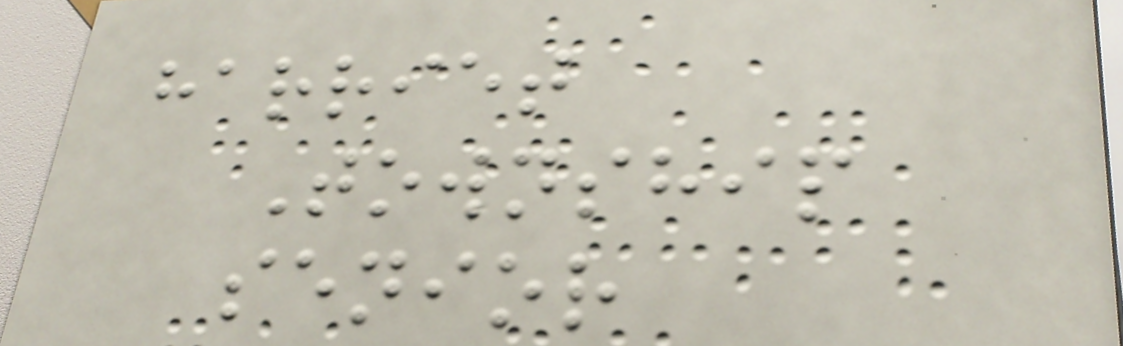harriet
Township
senior
